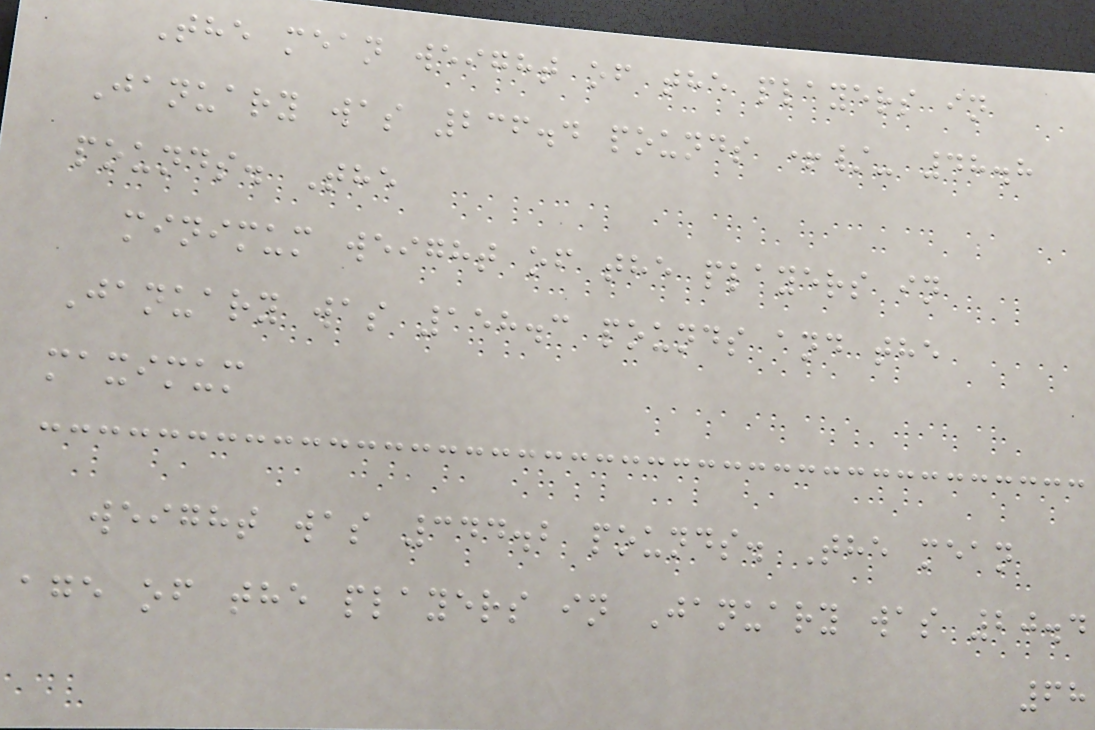The mean weight of the players in
January was 236.4 pounds +/- 48.8
pounds. The
minimum weight of the players in
January was 158.3 pounds and the
maximum
weight was 344.2 pounds. The mean
age of the players in January was 20.4
68
